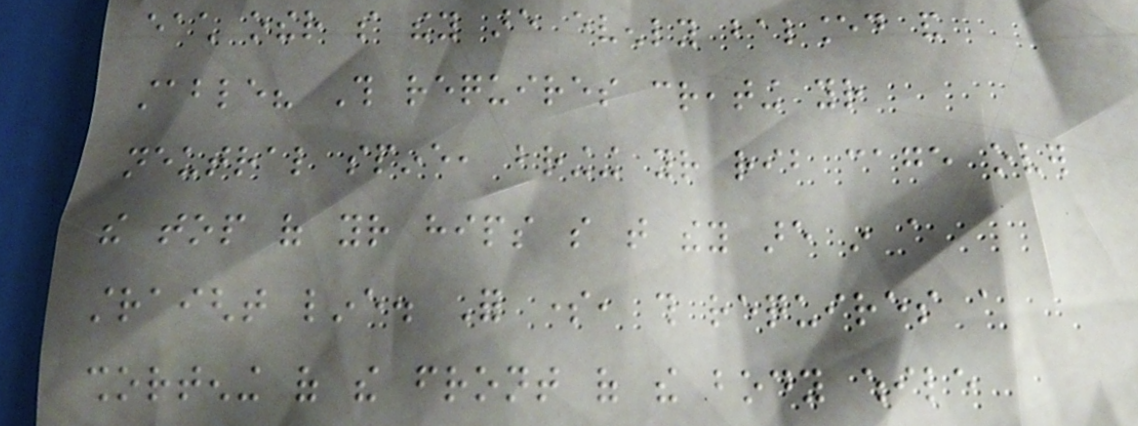each other so they are evenly balanced and
stable? This requires creating your
neutral spine, bringing your rib cage over
the top of your hips so that they are in a
straight line. For some, this requires a
shortening of the front of the body while
